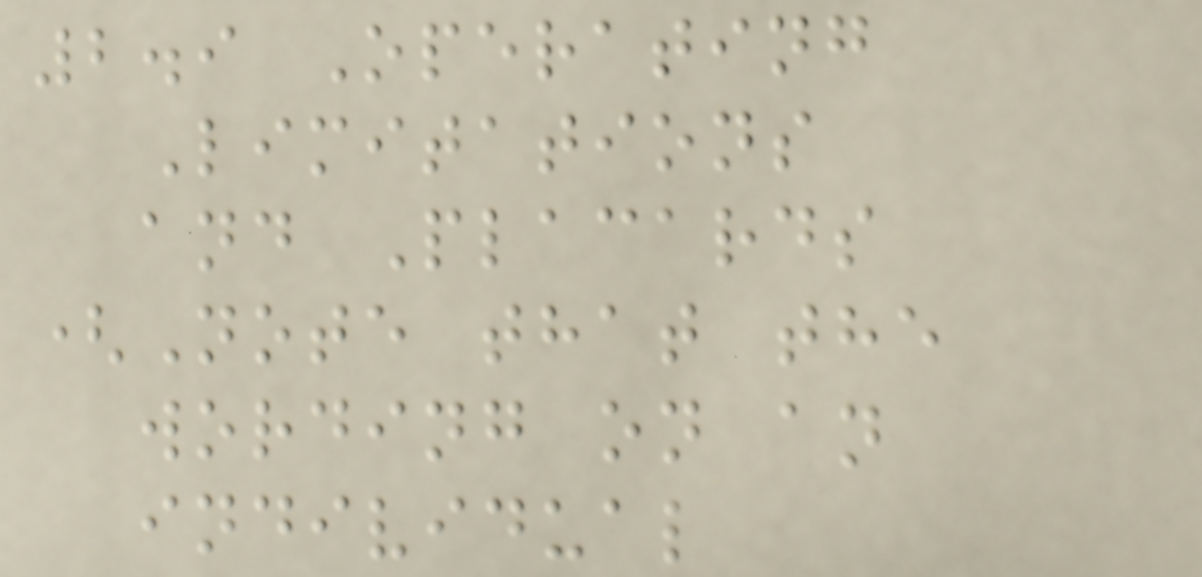2.9 Operating
Limitations
and Placards
(Note that the
wording on an
individual
